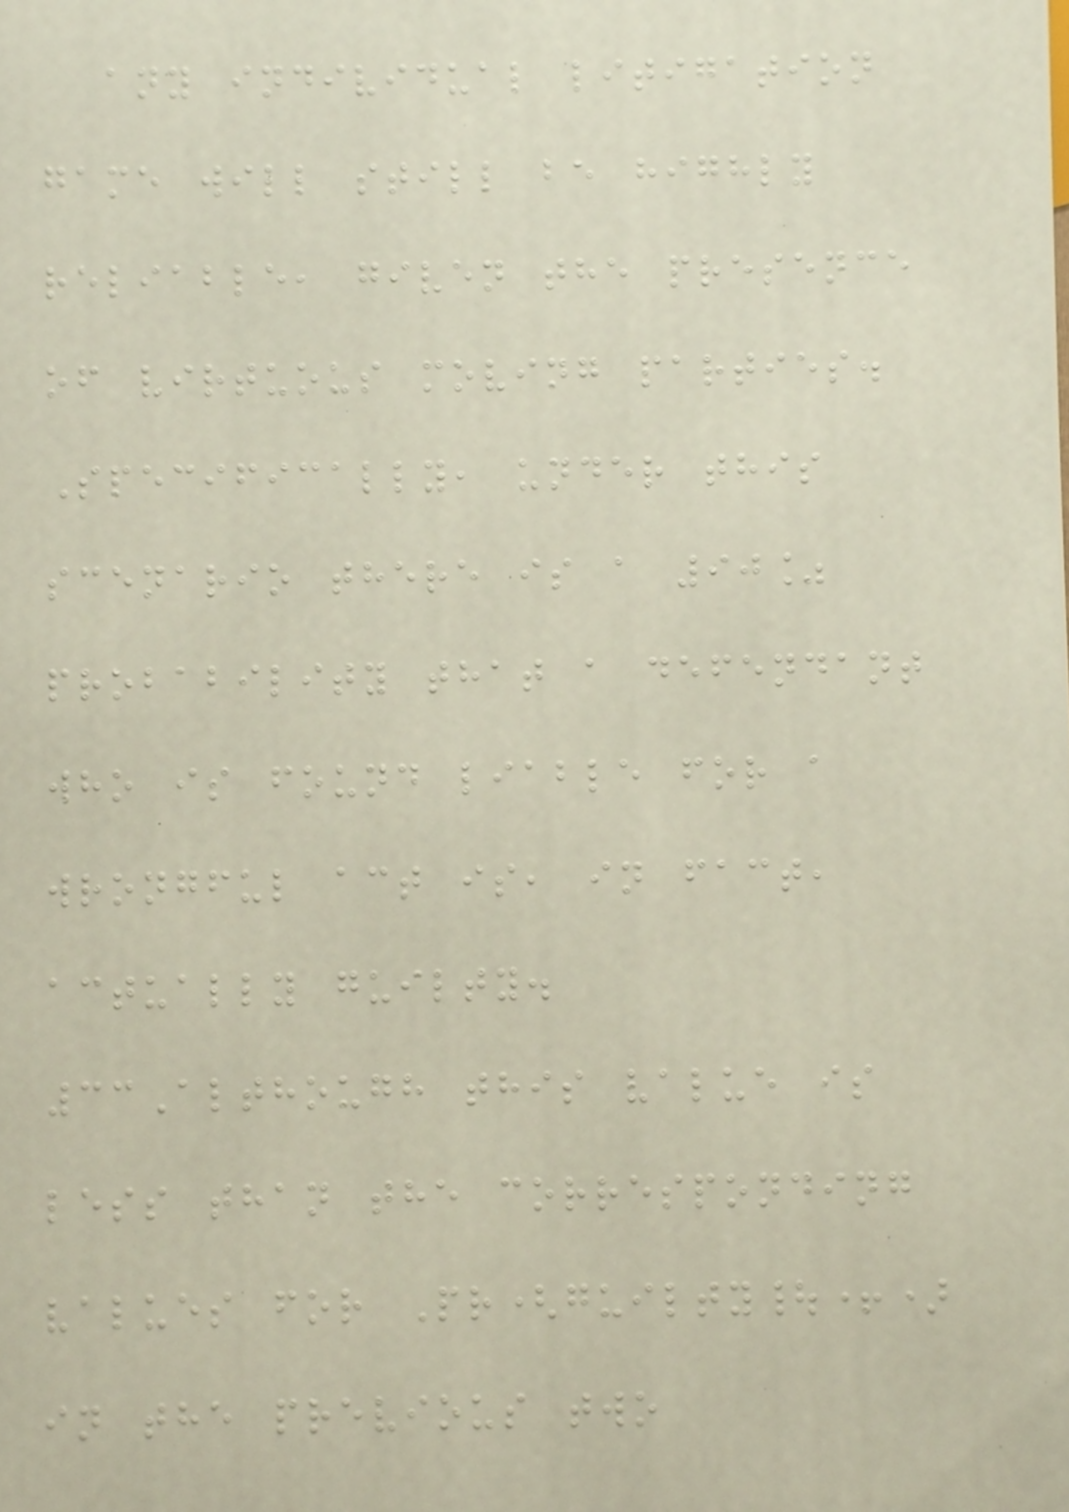any individual litigation
game will still be highly
reliable, given the presence
of virtuous moving parties.
Specifically, under this
scenario there is a 90%
probability that a defendant
who is found liable for a
wrongful act is, in fact,
actually guilty.
33Although this value is
less than the corresponding
values for Pr(guilty|+)
in the previous two
